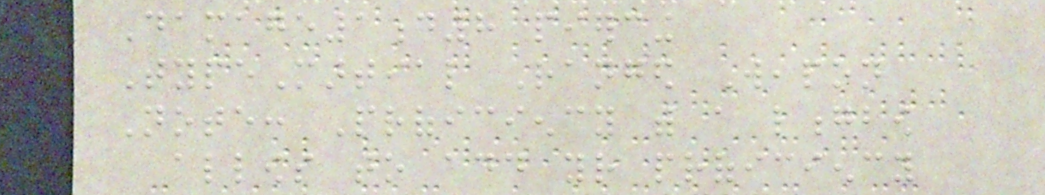Damage1d8 piercing
TypeMartial Ranged Weapon
Note: Proficiency with a longbow
allows to add your proficiency
